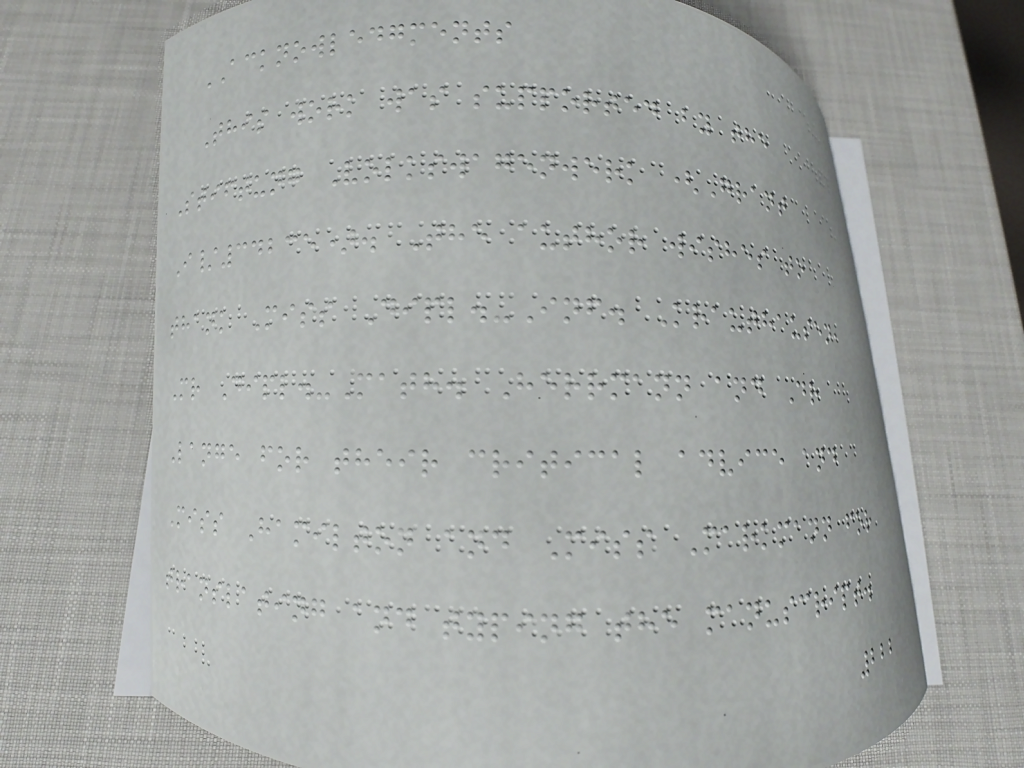ACKNOWLEDGMENTS
This work was supported by the
Stiftung Volkswagenwerk (Grant
I/34235). The author wishes to
thank Miss Dipl.-Inf. Krauthausen,
Mr Dipl.-Math. Herrmann and Dr
Lange for their critical advice and
Miss Hamilton and Miss Markmann for
translating and typing the manuscript.
222
